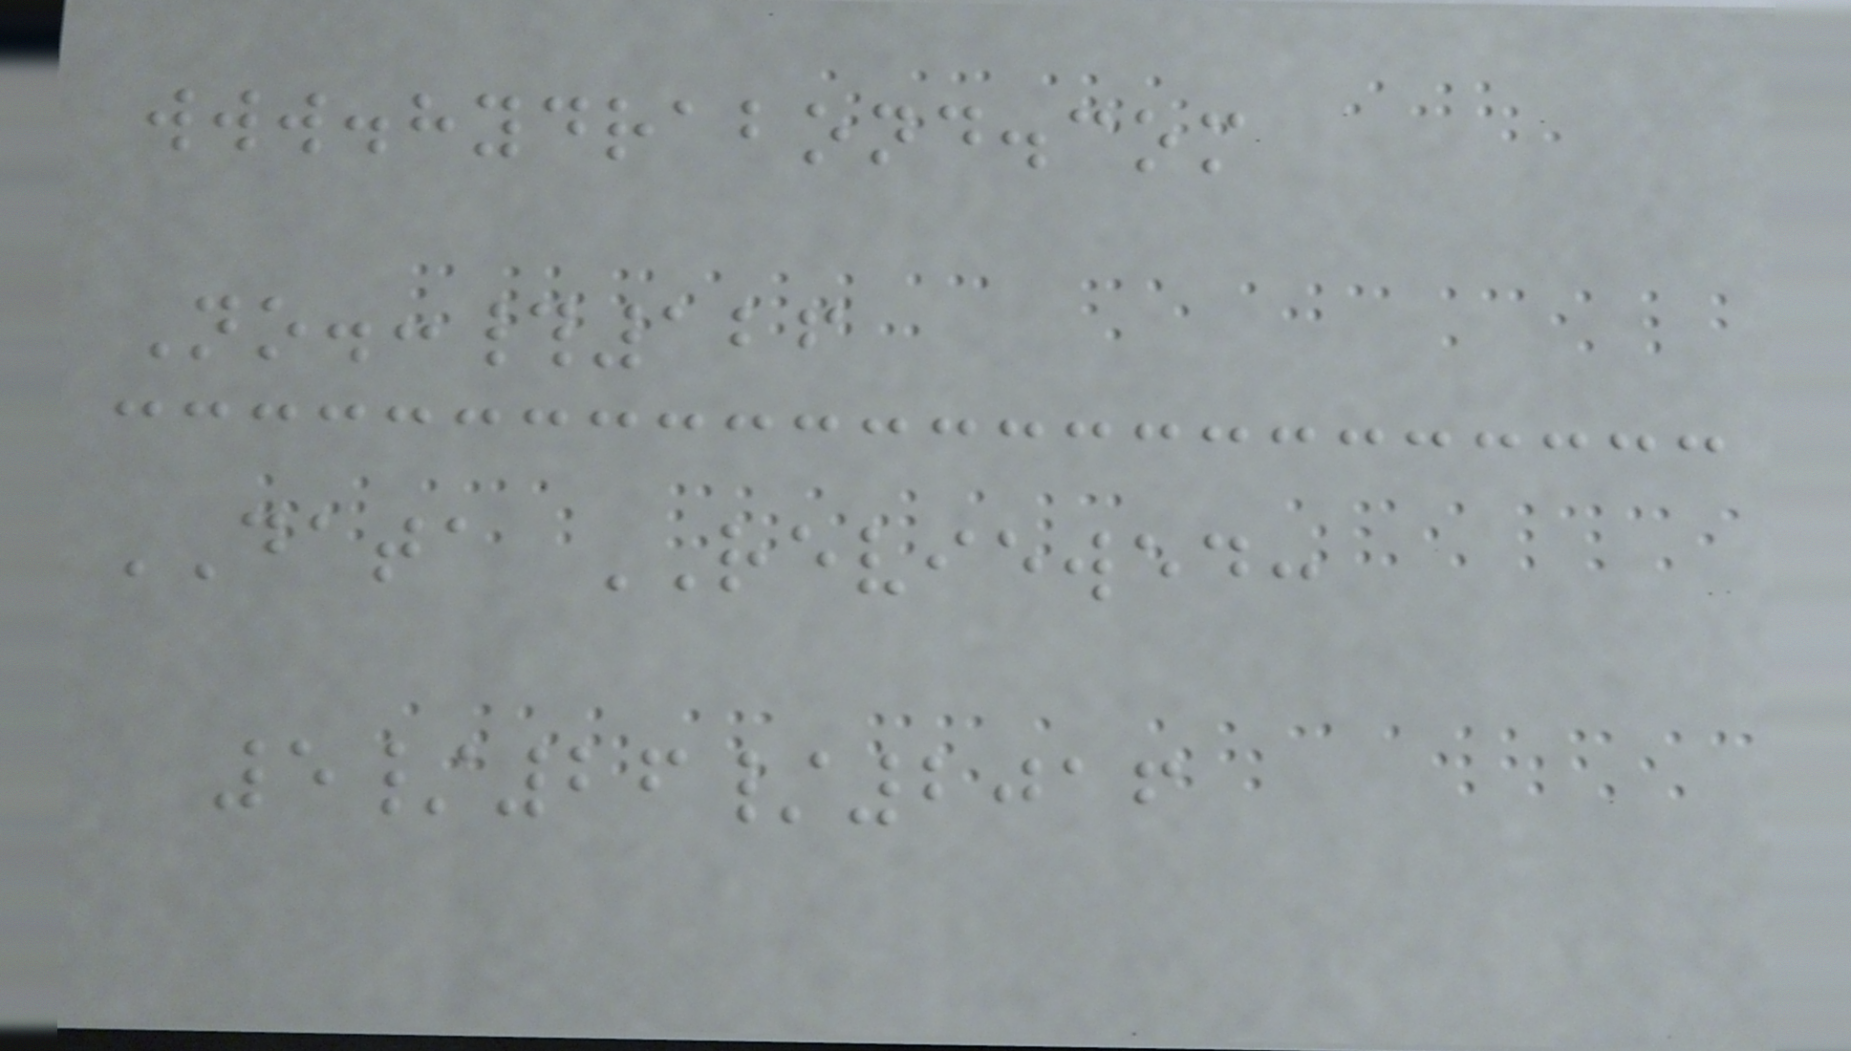www.hydrabond.com
No.:#126
DATA REVIEWED:
5/26/2016
